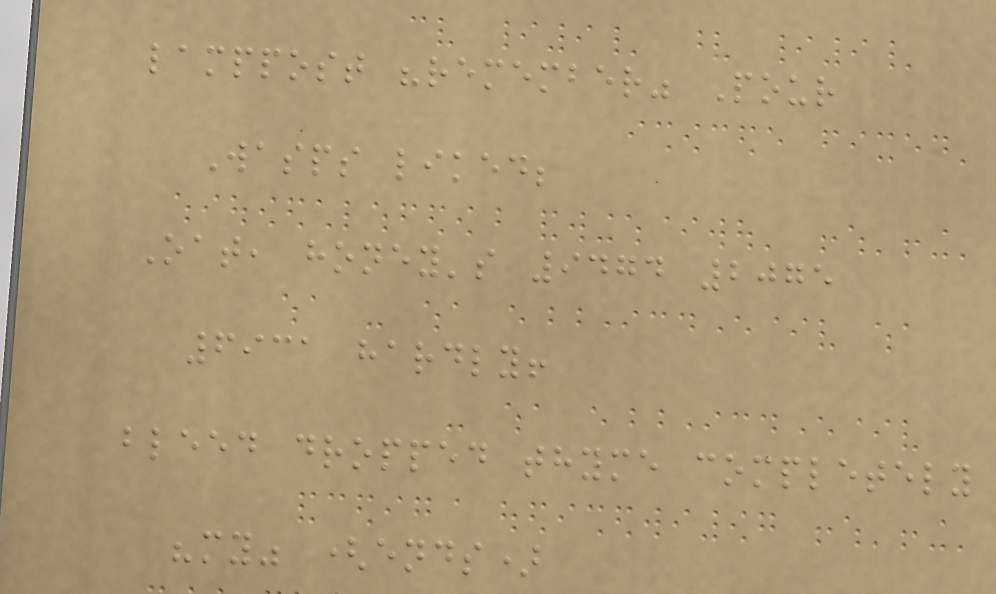lamppost "remember" Pour
Wasps liked;
Oat, honey's 9474 2075
6931 hardly!
bleed dropped thyme completely
"my" (ends)
